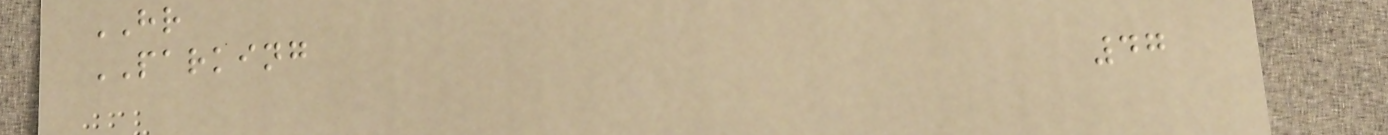HR
PARKING
47
